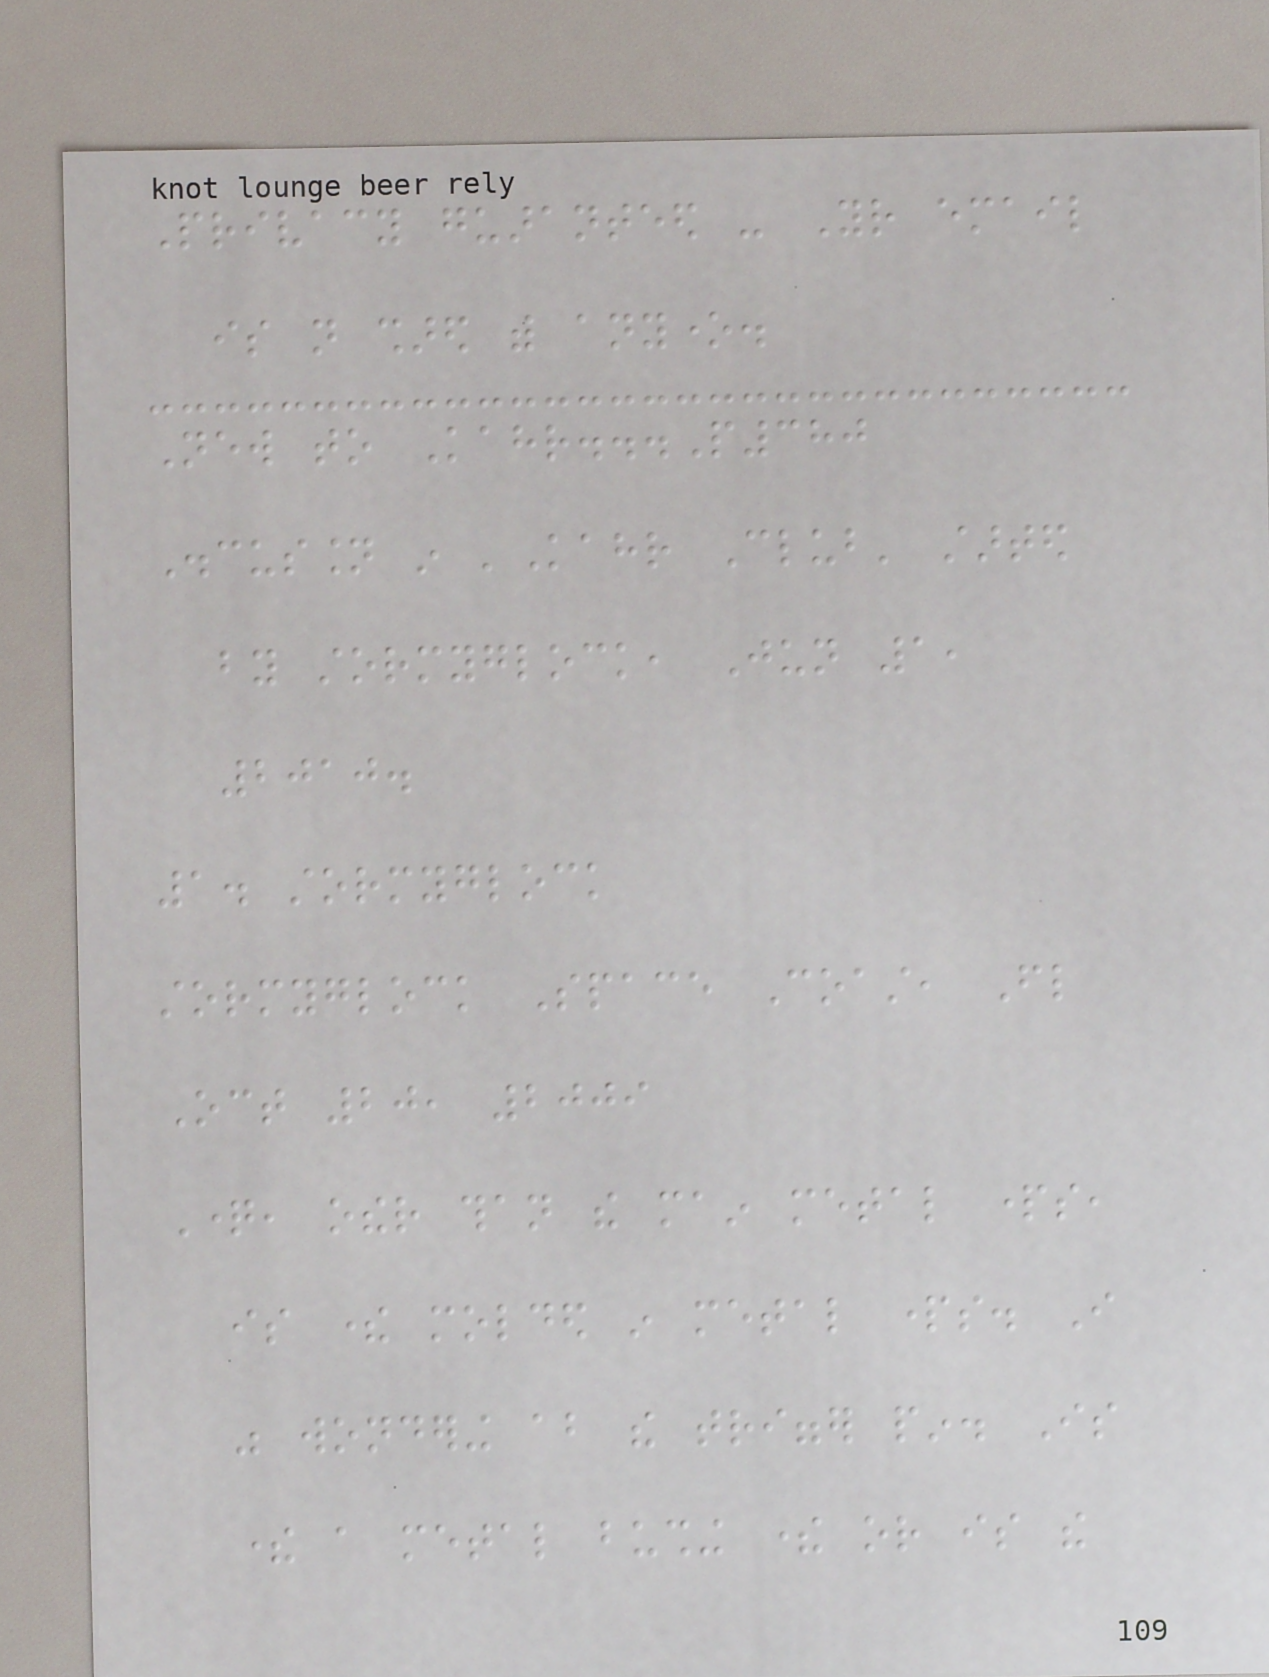Privacy guaranteed - Your email
is not shared with anyone.
New to Kahr...P380
Discussion in 'Kahr Club' started
by stormyglock, Jun 1,
2010.
1. stormyglock
stormyglock Space Coast, Fl
Oct 20, 2009
Question, other than the main metal parts,
is there molded in metal parts. I
was wondering about the trigger pin. Is
there a metal bushing there or is the
